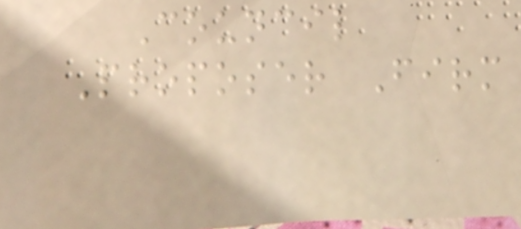Council
Proposer Firm
